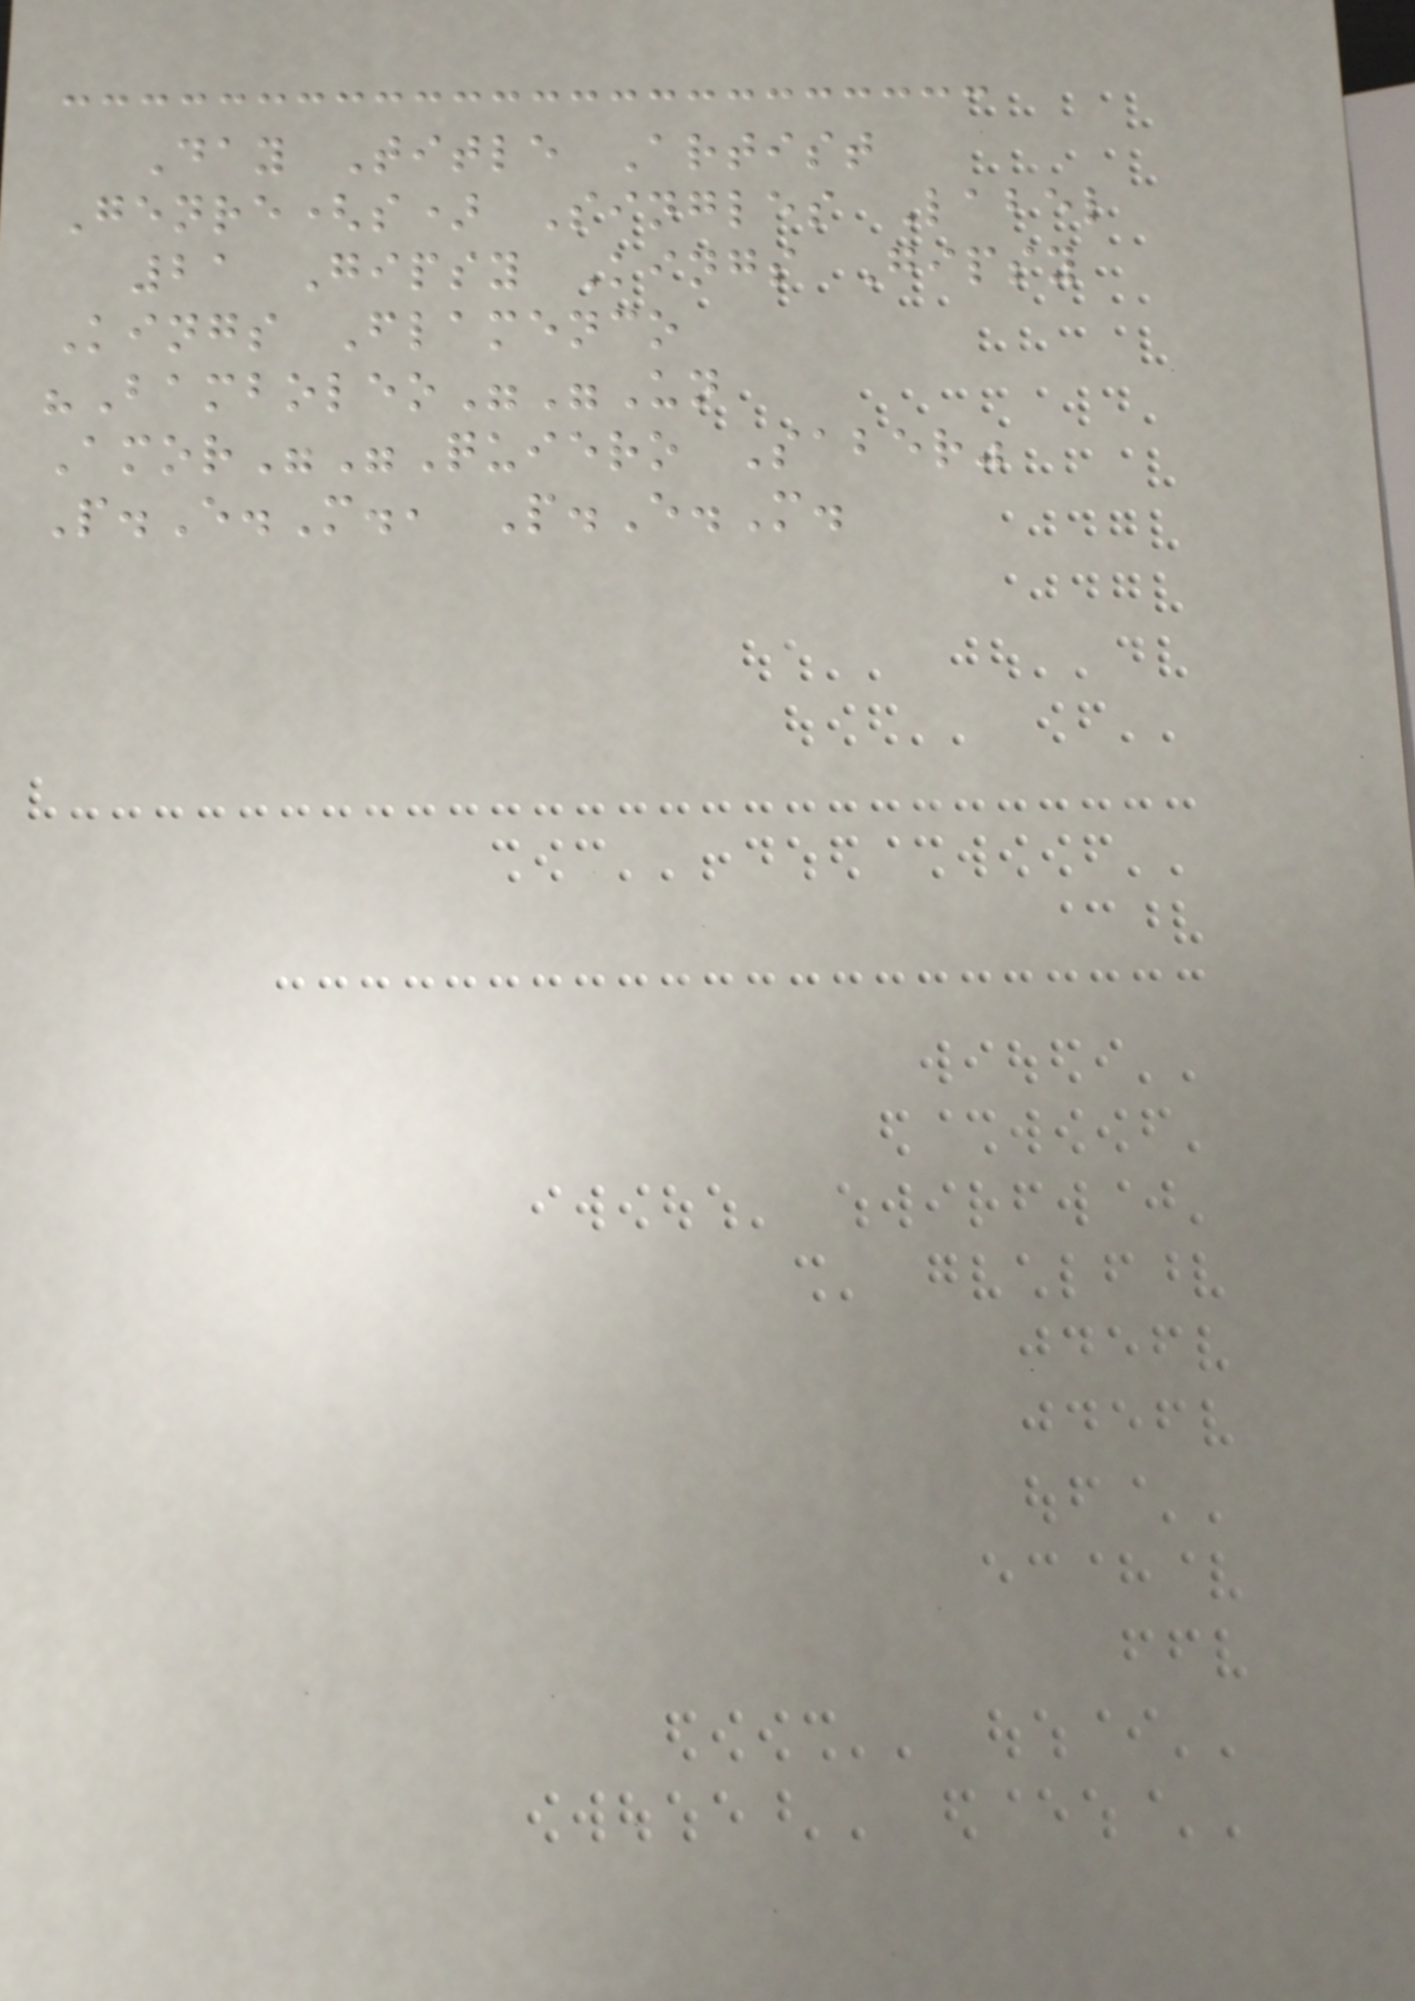Day Title Artist
Genre(s) Singles Label
21 Gipsy Kings Gipsy
Kings Flamenco
"Bamboleo""Un
Amor""Quiero Saber"
P.E.M., P.E.M.
